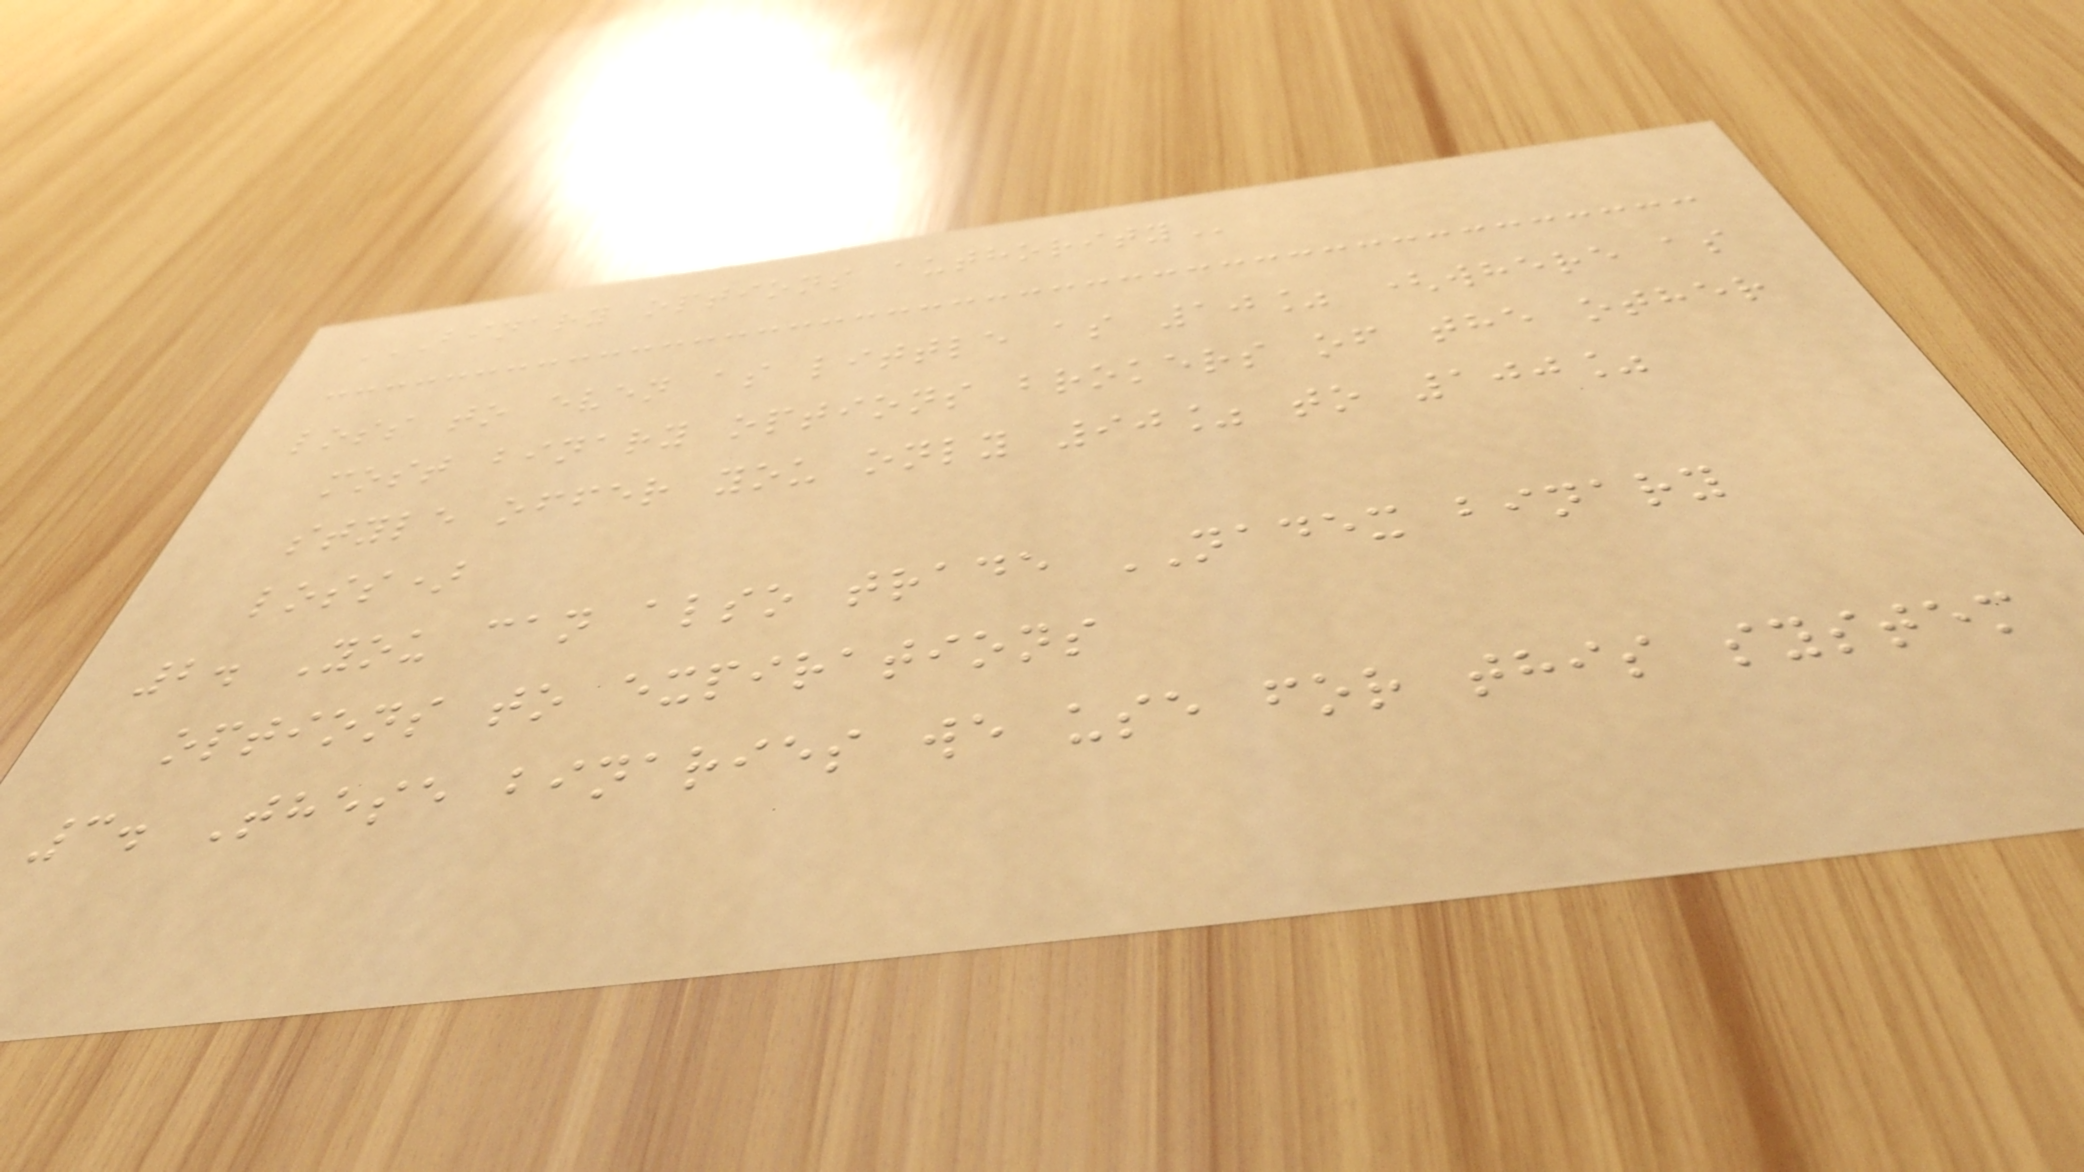BINARY OPTIONS AUTHORITY
loss to even as little as 10% (where as
most binary options brokers of the other
style offer you only 90% to 100%
loss)
2. You can also trade NADEX binary
options to expirations
3. These binaries we use for this system
